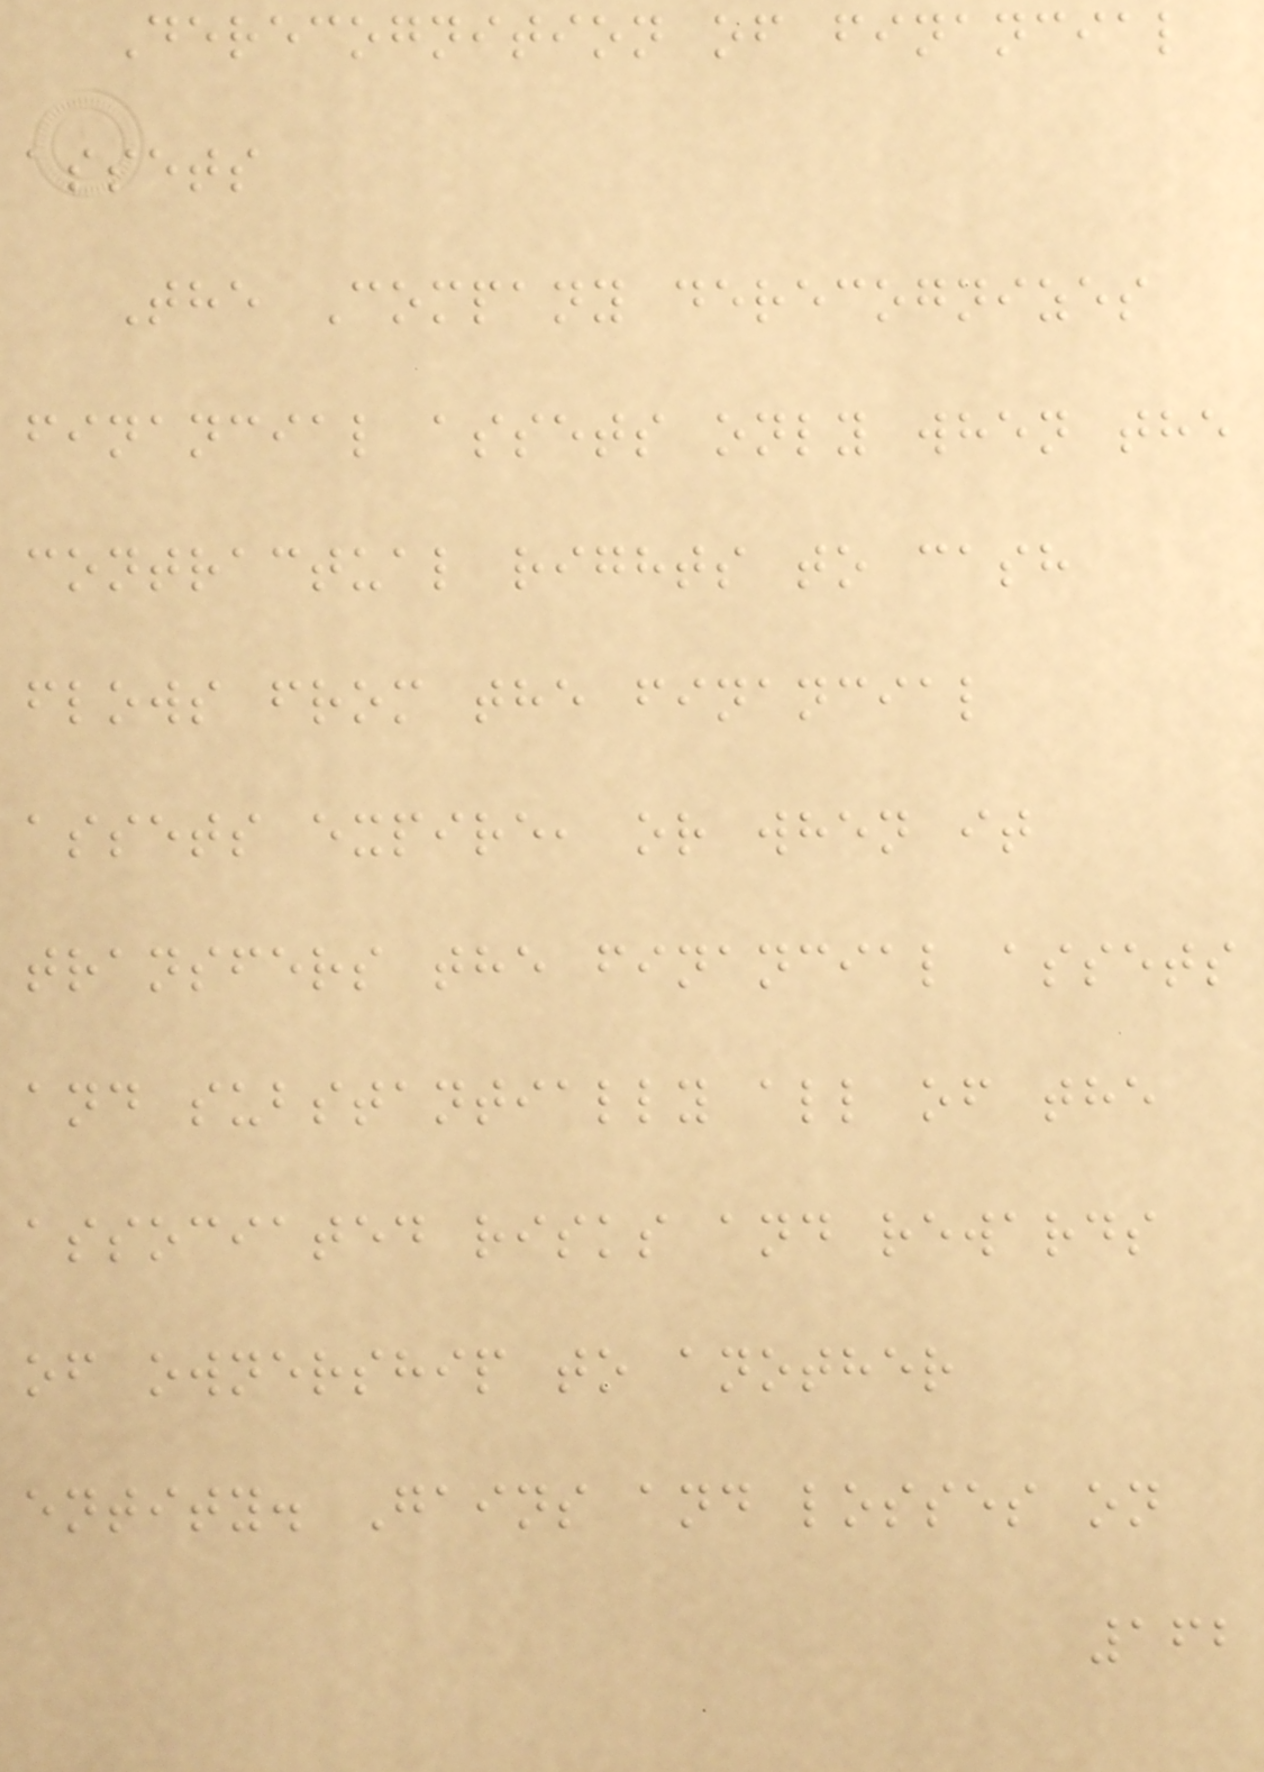Derecognition of financial
assets
The Company derecognizes
financial assets only when the
contractual rights to cash
flows from the financial
assets expire, or when it
transfers the financial assets
and substantially all of the
associated risks and rewards
of ownership to another
entity. Gains and losses on
162
